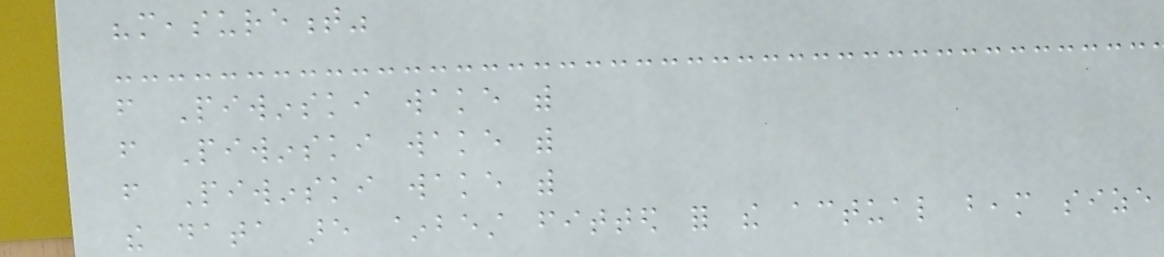"measurement"
from Piwinski wake with
from Piwinski wake with
from Piwinski wake with
the data are ~best fitted for the actual beam size
